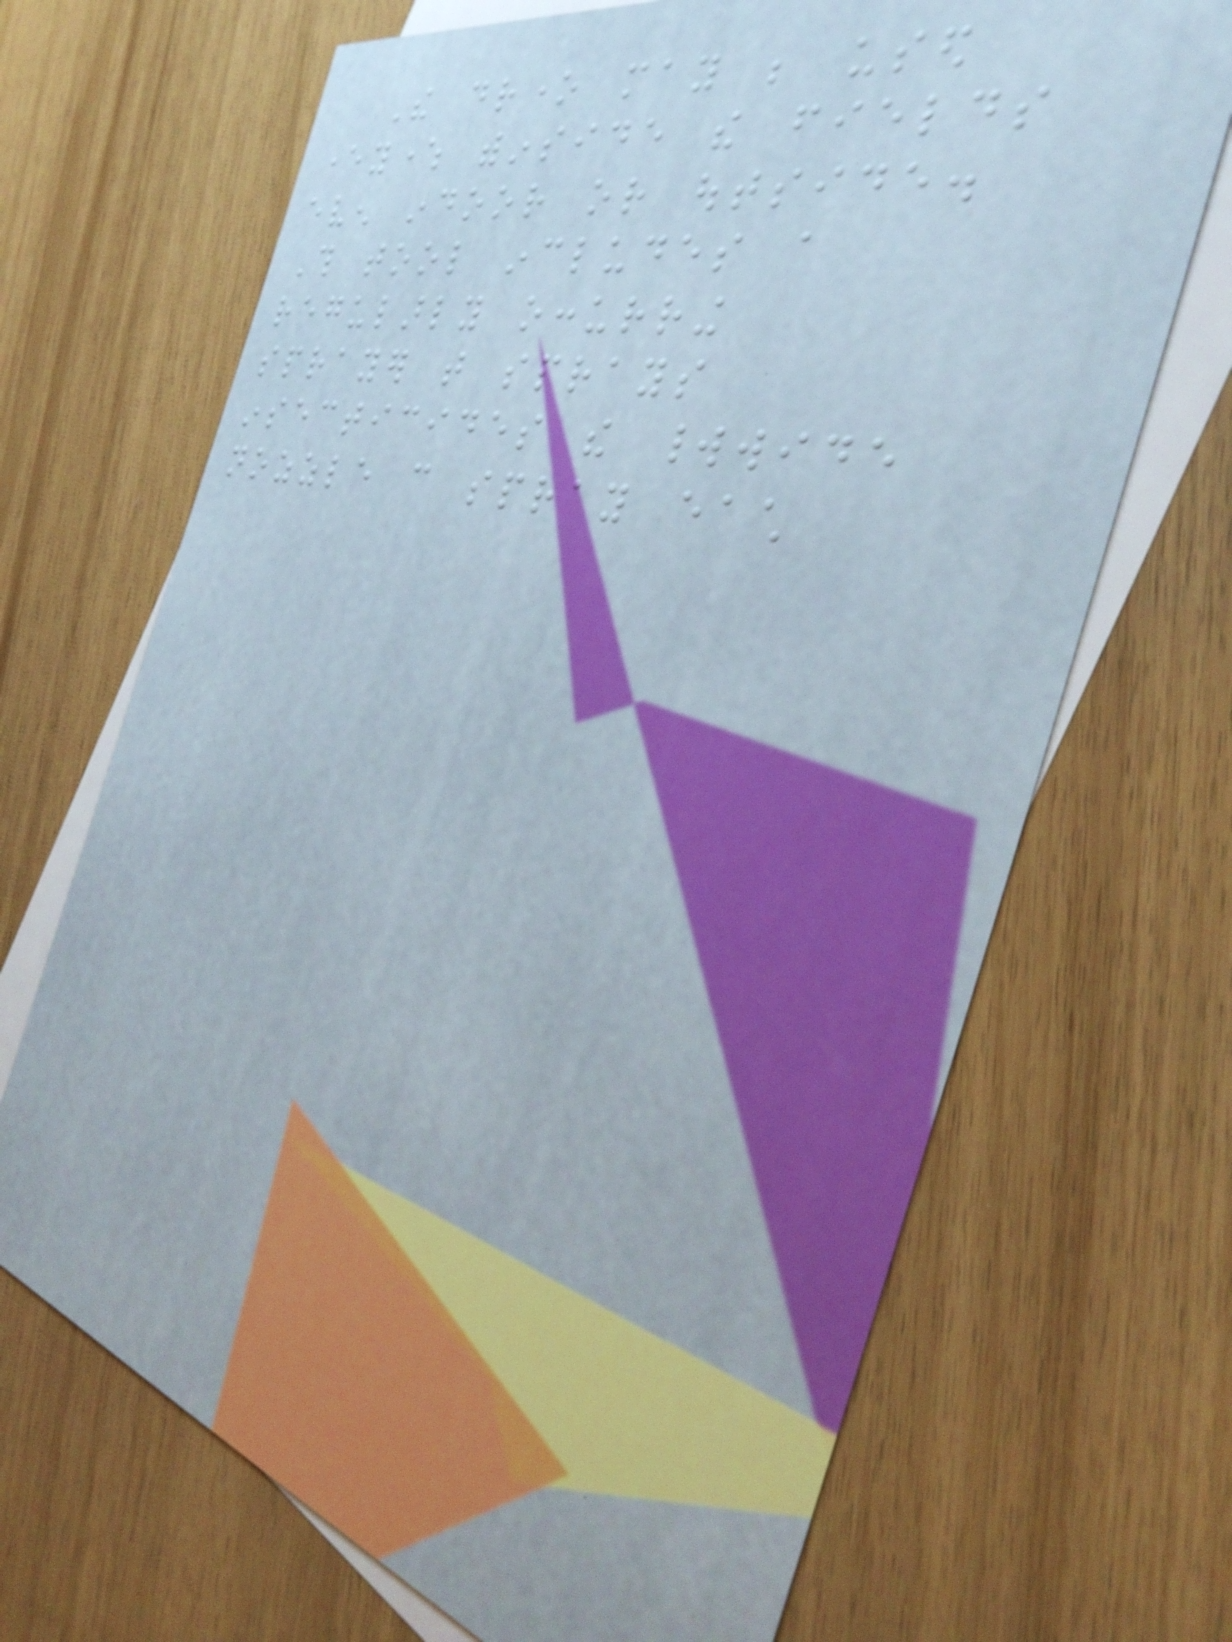The drone may be used
everywhere withinside the fields
even indoor or outside.
This tool includes a
regularly occurring
sprayer that sprays
insecticides the worldwide
nozzle can spray each
